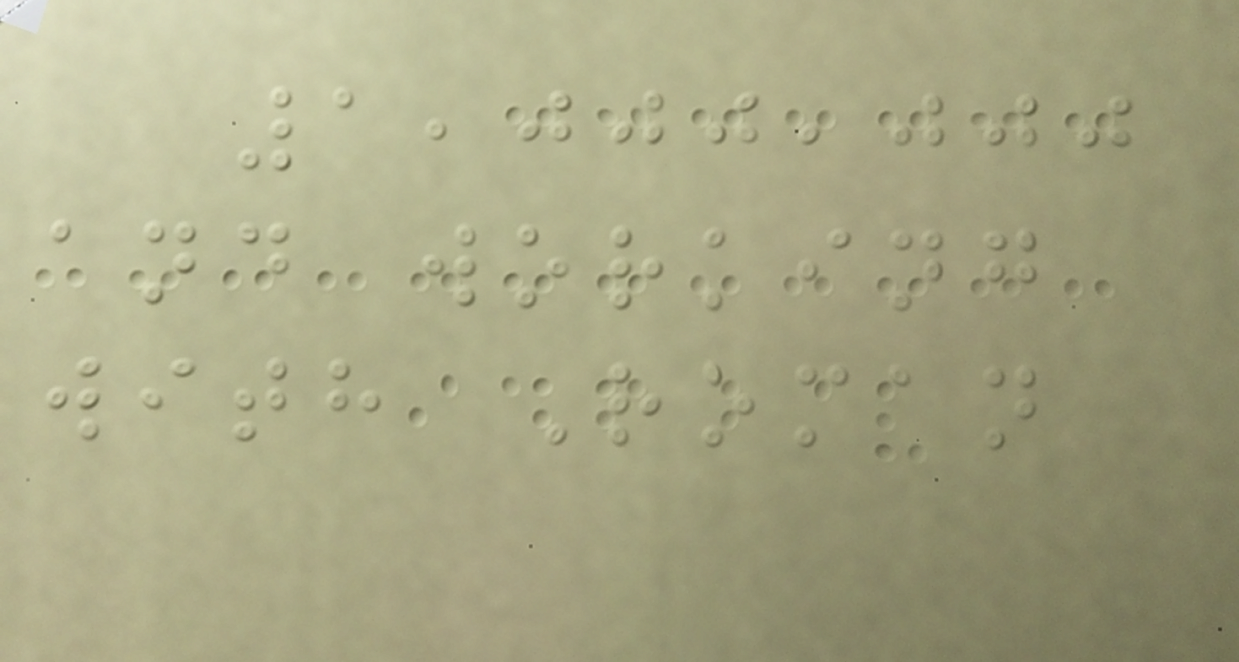1,000,000
and working
with Roman
